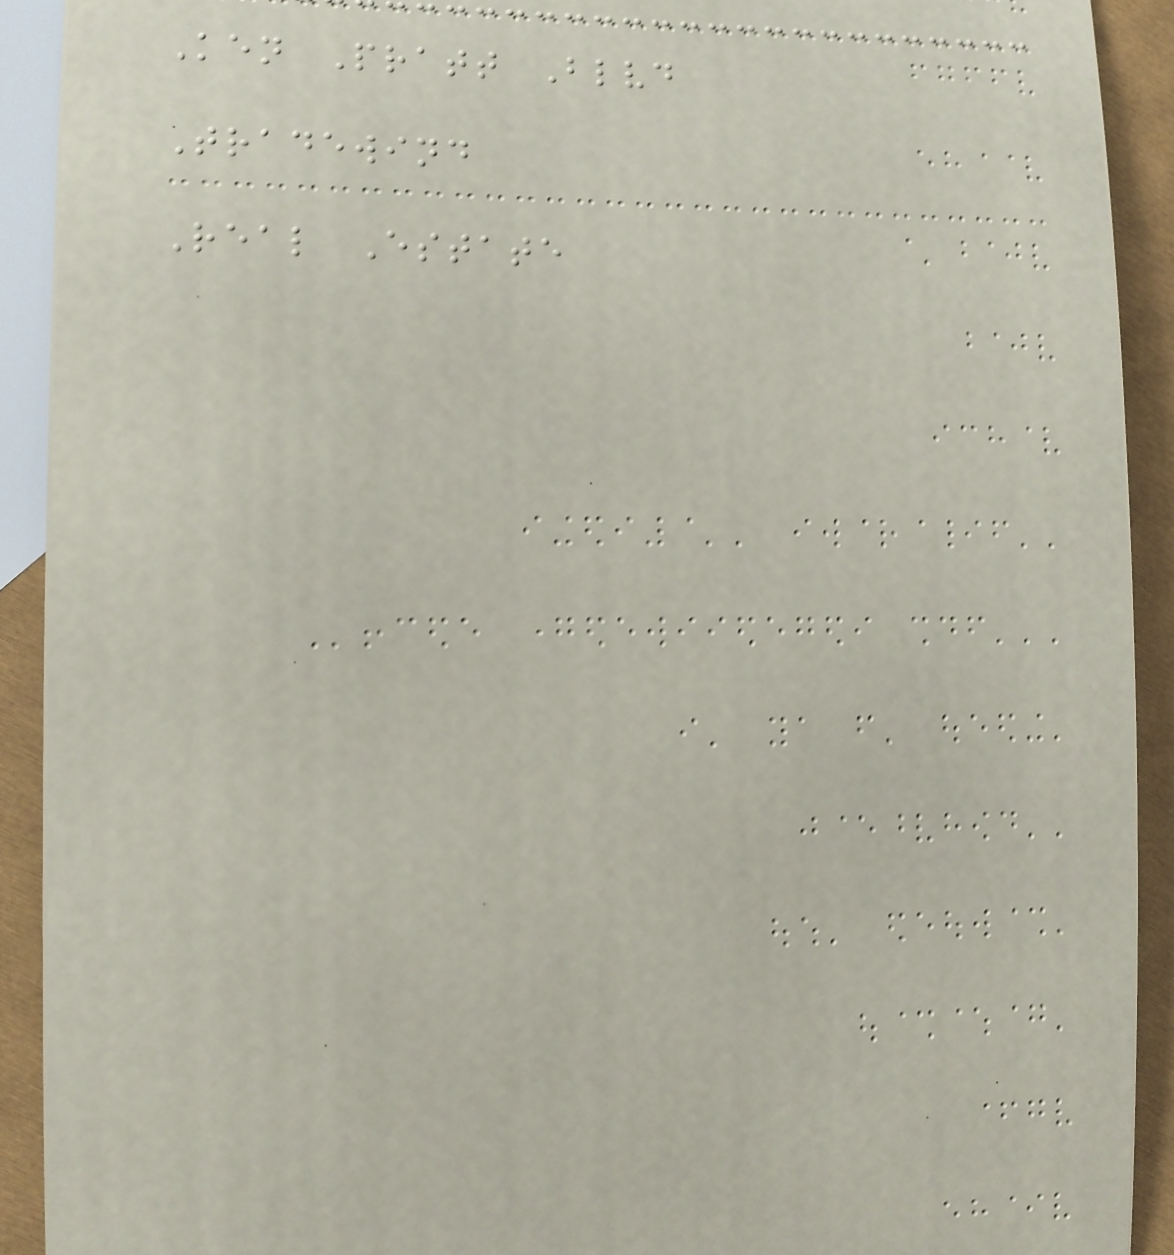Ken Pratt Blvd
Tradewind
Real Estate
